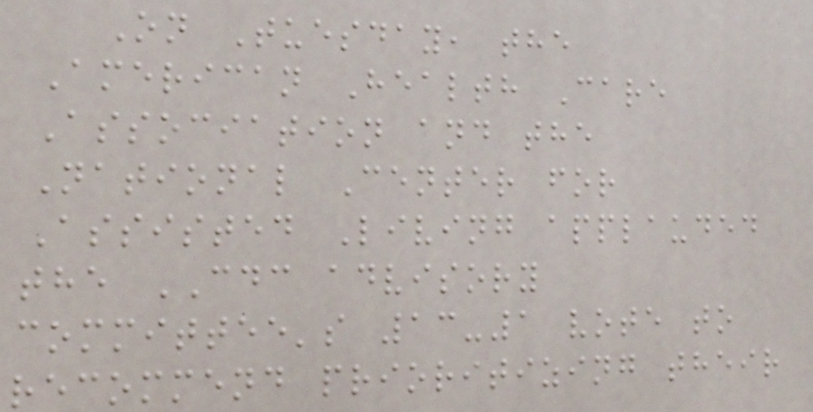On Tuesday, the
American Health Care
Association and the
National Center for
Assisted Living applauded
the CDC advisory
committee's 13-1 vote to
recommend prioritizing their
